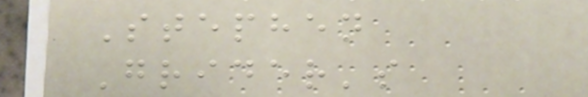Stephen
Grider's
